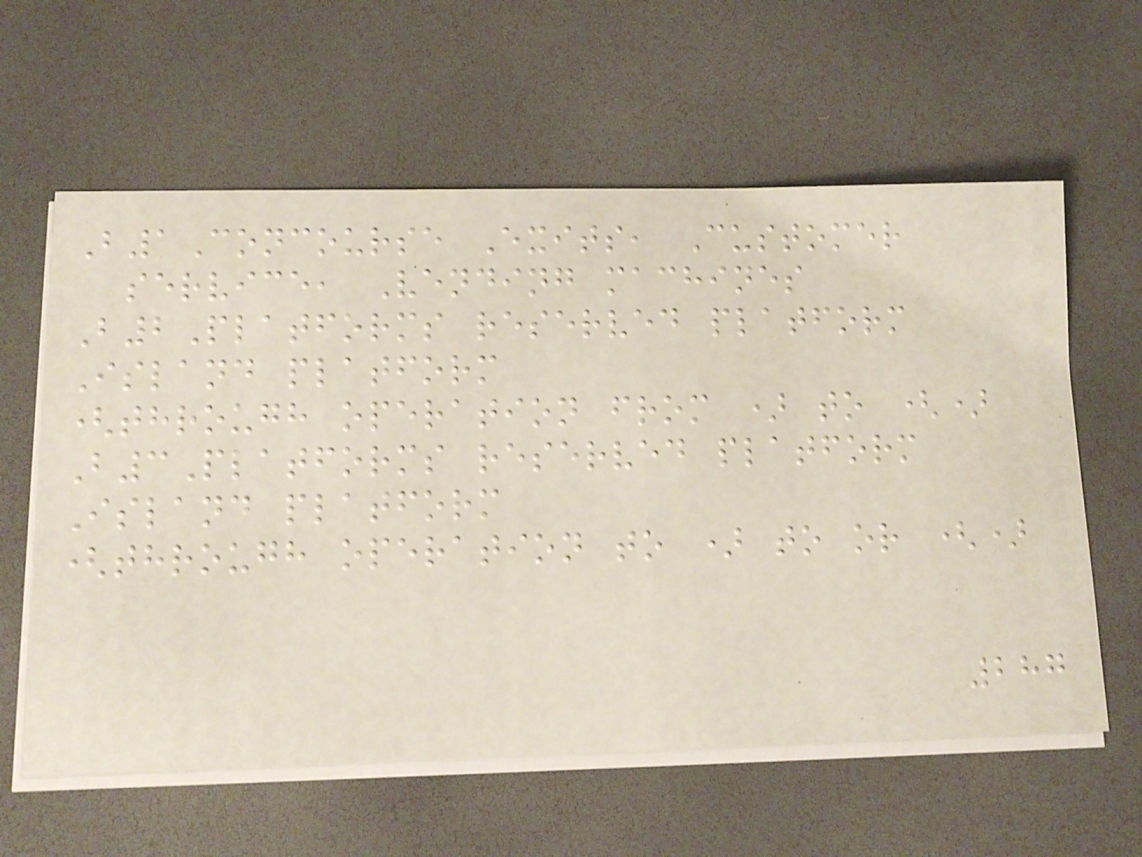B1Concourse Exits, Customer
service, Vending machines
B2Platforms reserved platform
Island platform
(through operation from ) to ()
B3Platforms reserved platform
Island platform
(through operation to ) to or ()
287
